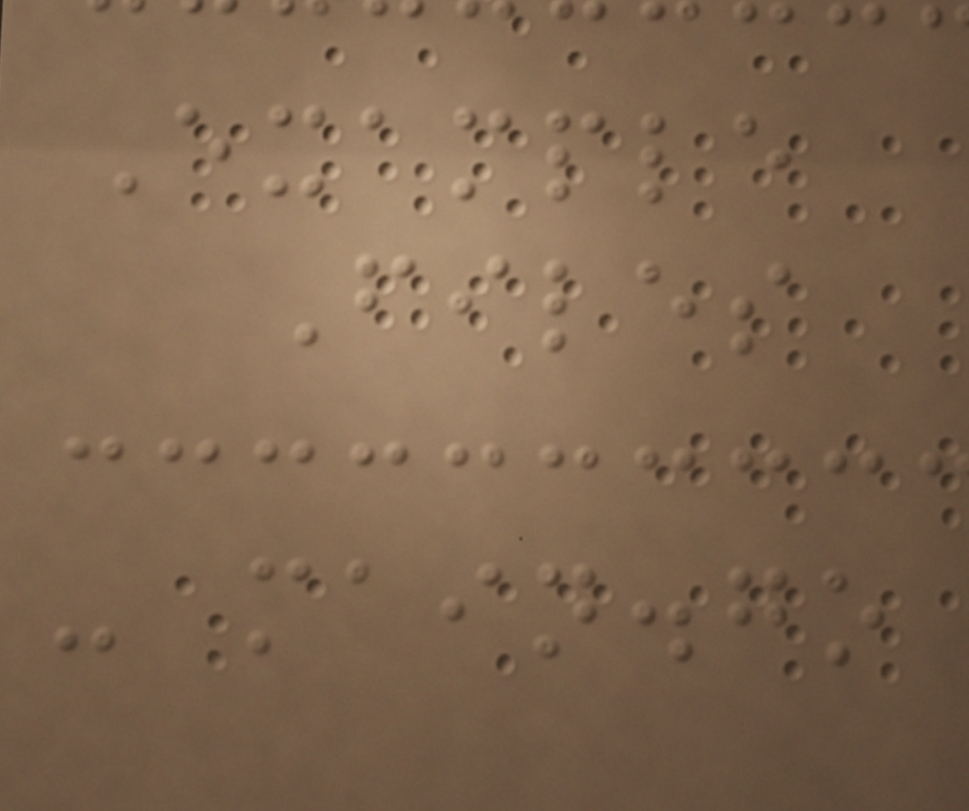Example
Files
- main.go
